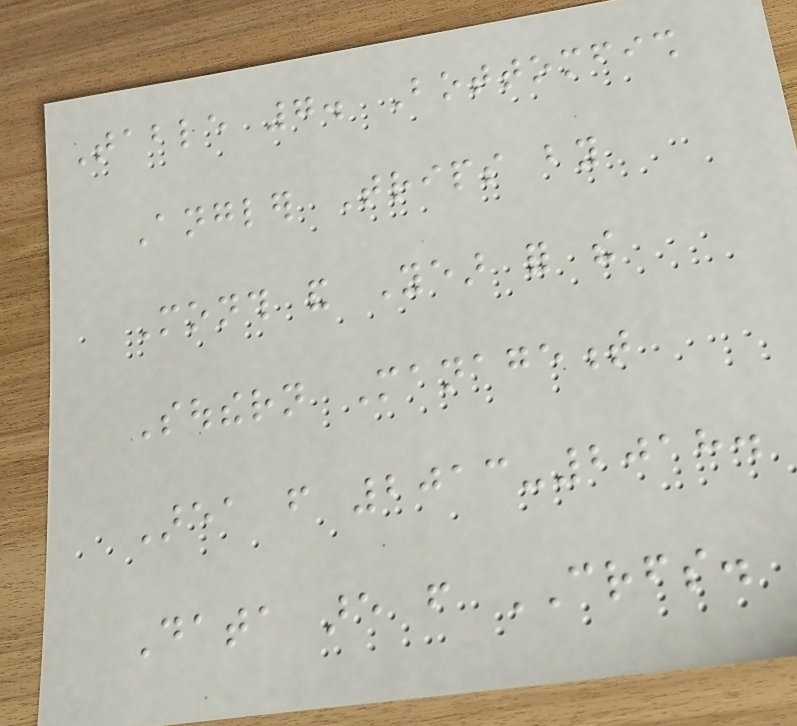Table 7. Bottomfish
Angler Trips by
Month and Year for the
Southern Management
Area from 2013-2018.
Data are from CRFS.
